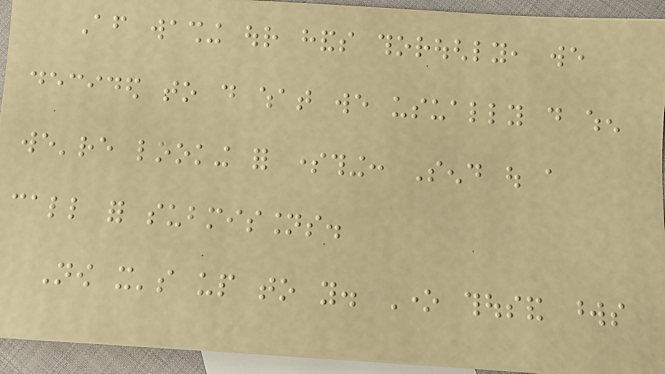After washing our hands thoroughly, we
decided to do what we usually do when
we're looking for something: Send out a
call for submissions.
Now it's up to you. One thousand words
